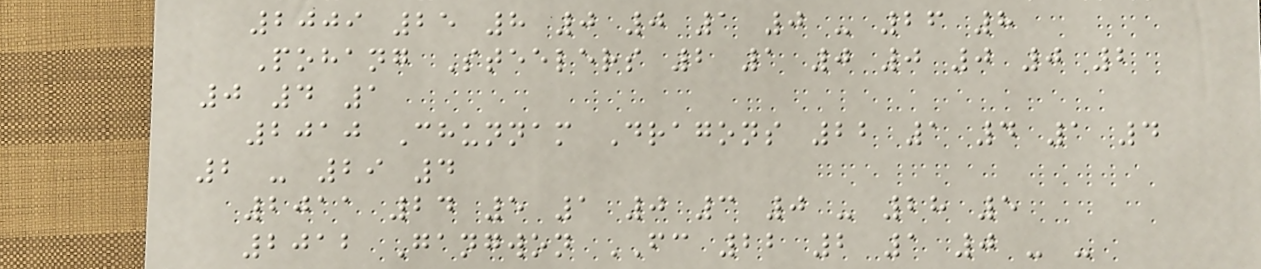2009 25 8 0 0 1 0 - 26 8
Pohang Steelers 2 1 0 0 0 0 2
0 4 1
2010 Chunnam Dragons 22 1 4 1 4
2 - 29 4
2011 24 5 1 0 3 0 - 28 5
2012 Gangwon FC 22 2 1 0 - -
